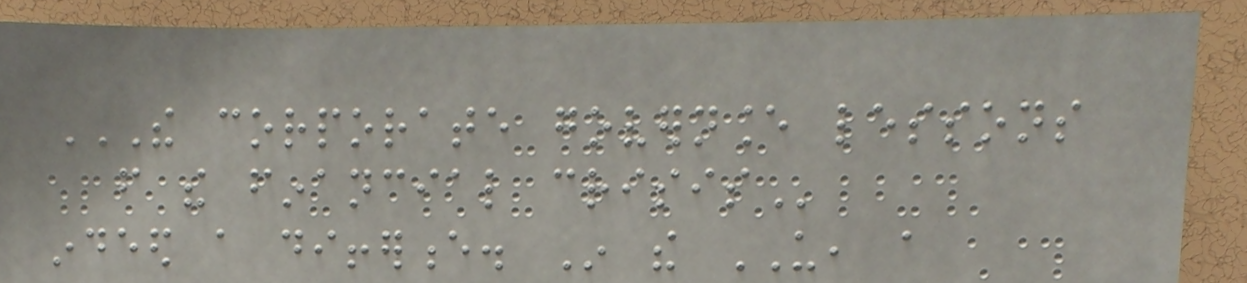THE CORPORATE GOVERNANCE LESSONS
FROM THE FINANCIAL CRISIS
indeed a difference. In the US, a
